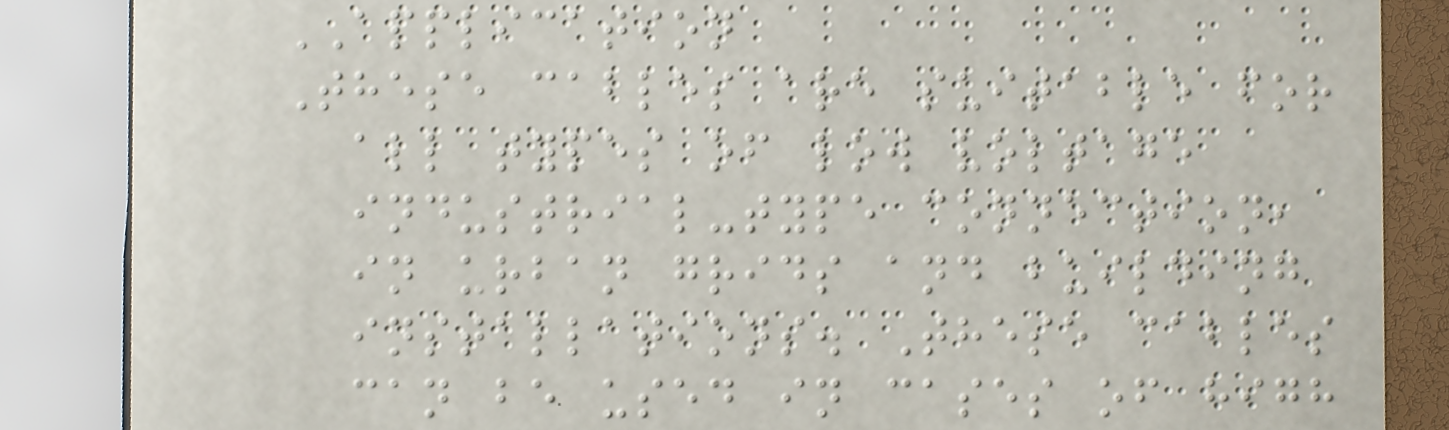APPLICATION
These cables are suitable for
all types of low voltage
industrial-type connection,
in urban grids and building
installations. These cables
can be used in cases of high
